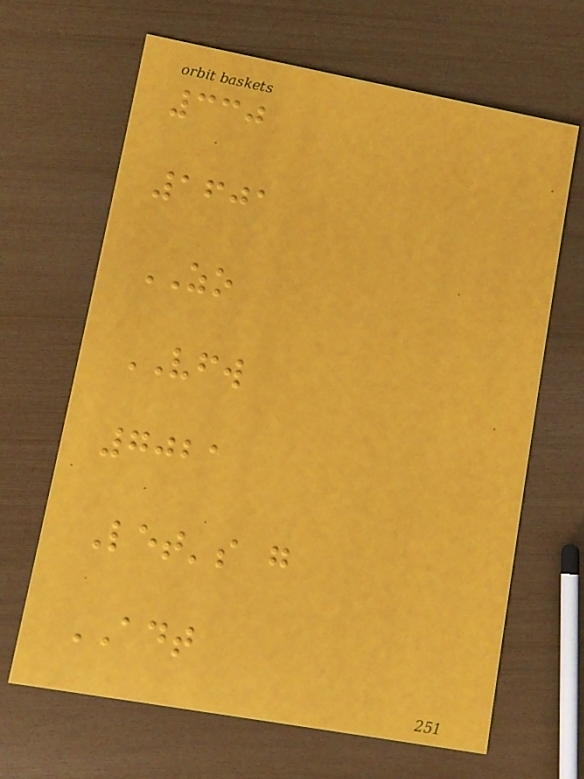330
1601
ZO
VFW
7021
Let's g
ADT
